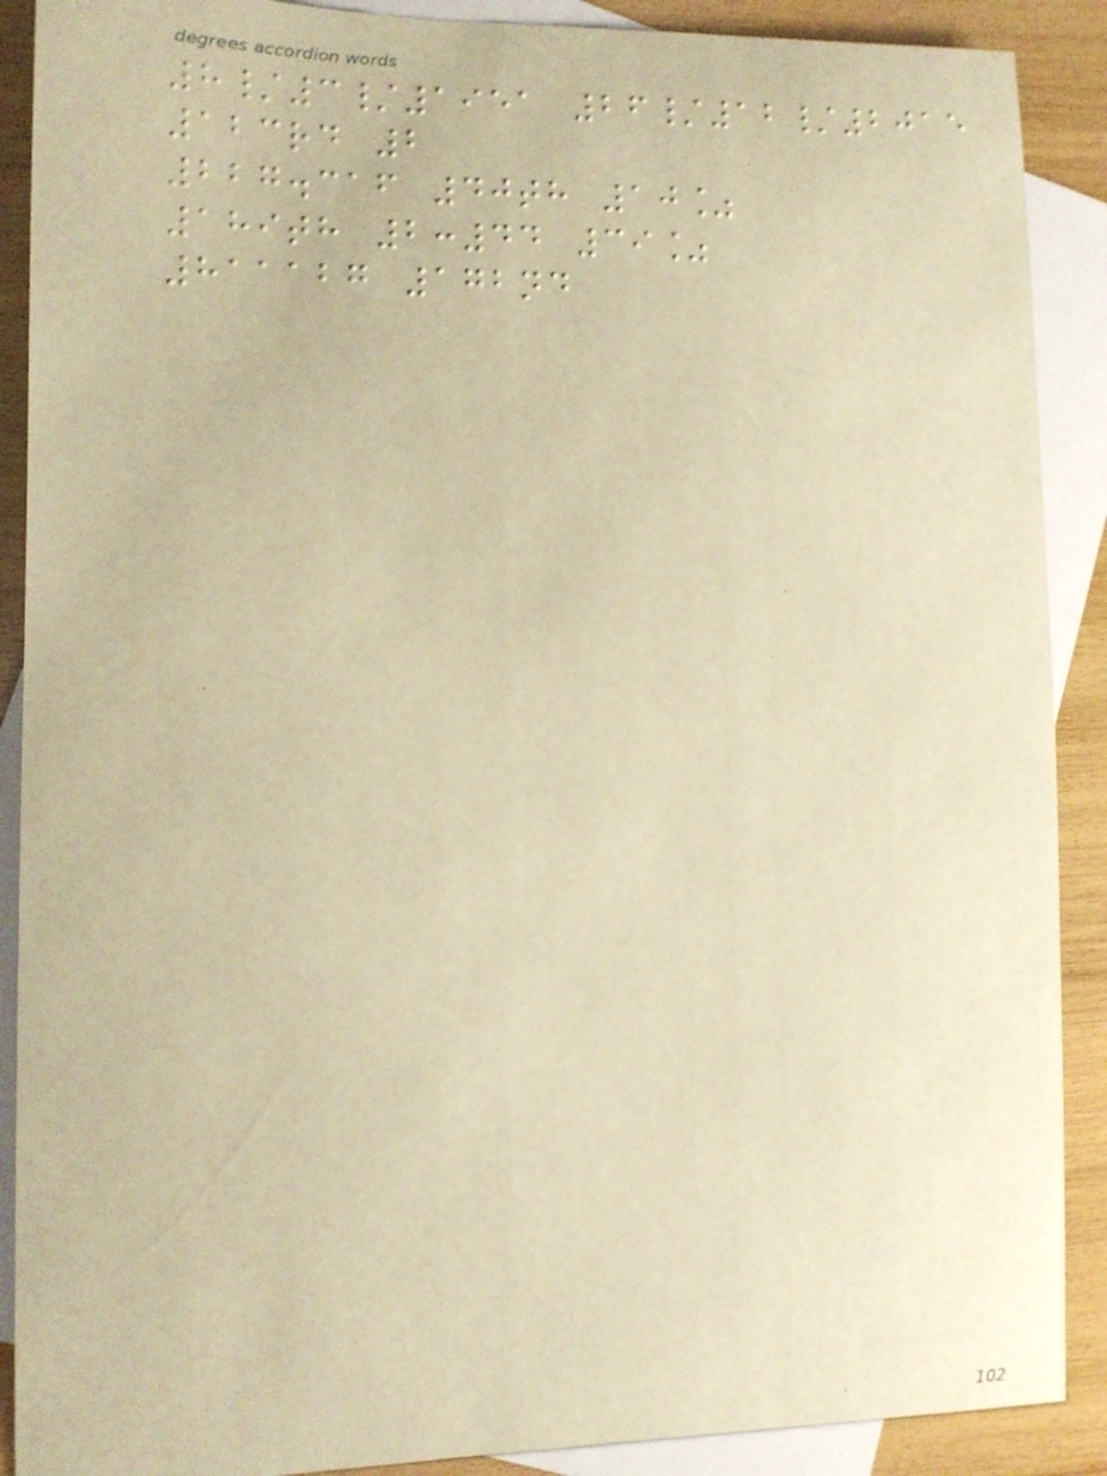8/3/1951 26/12/2015
123rd 2
227.316 40th 10%
189th 2:44 39%
811127 172nd
